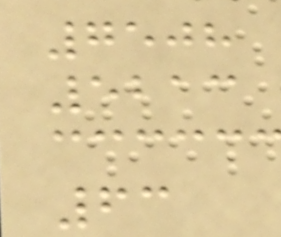7508
5213
63
